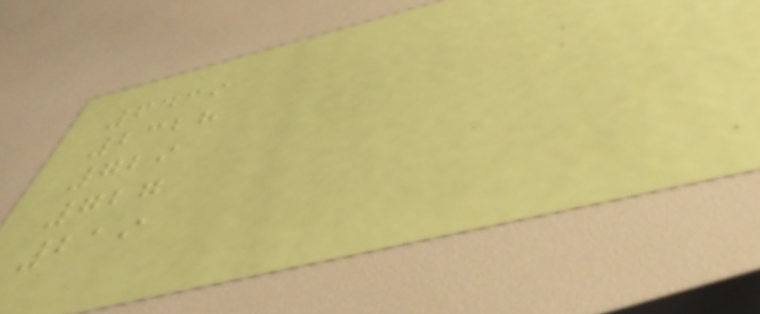6439
2328
729
727
219
